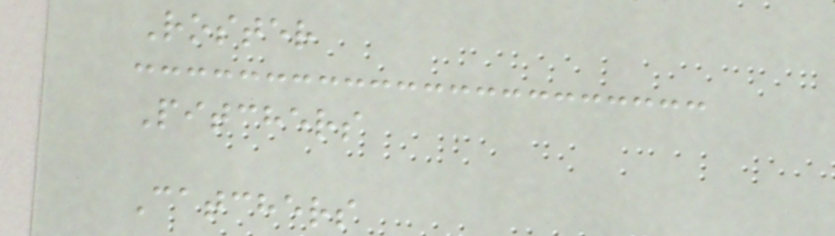Roster
Pitchers
Catchers
